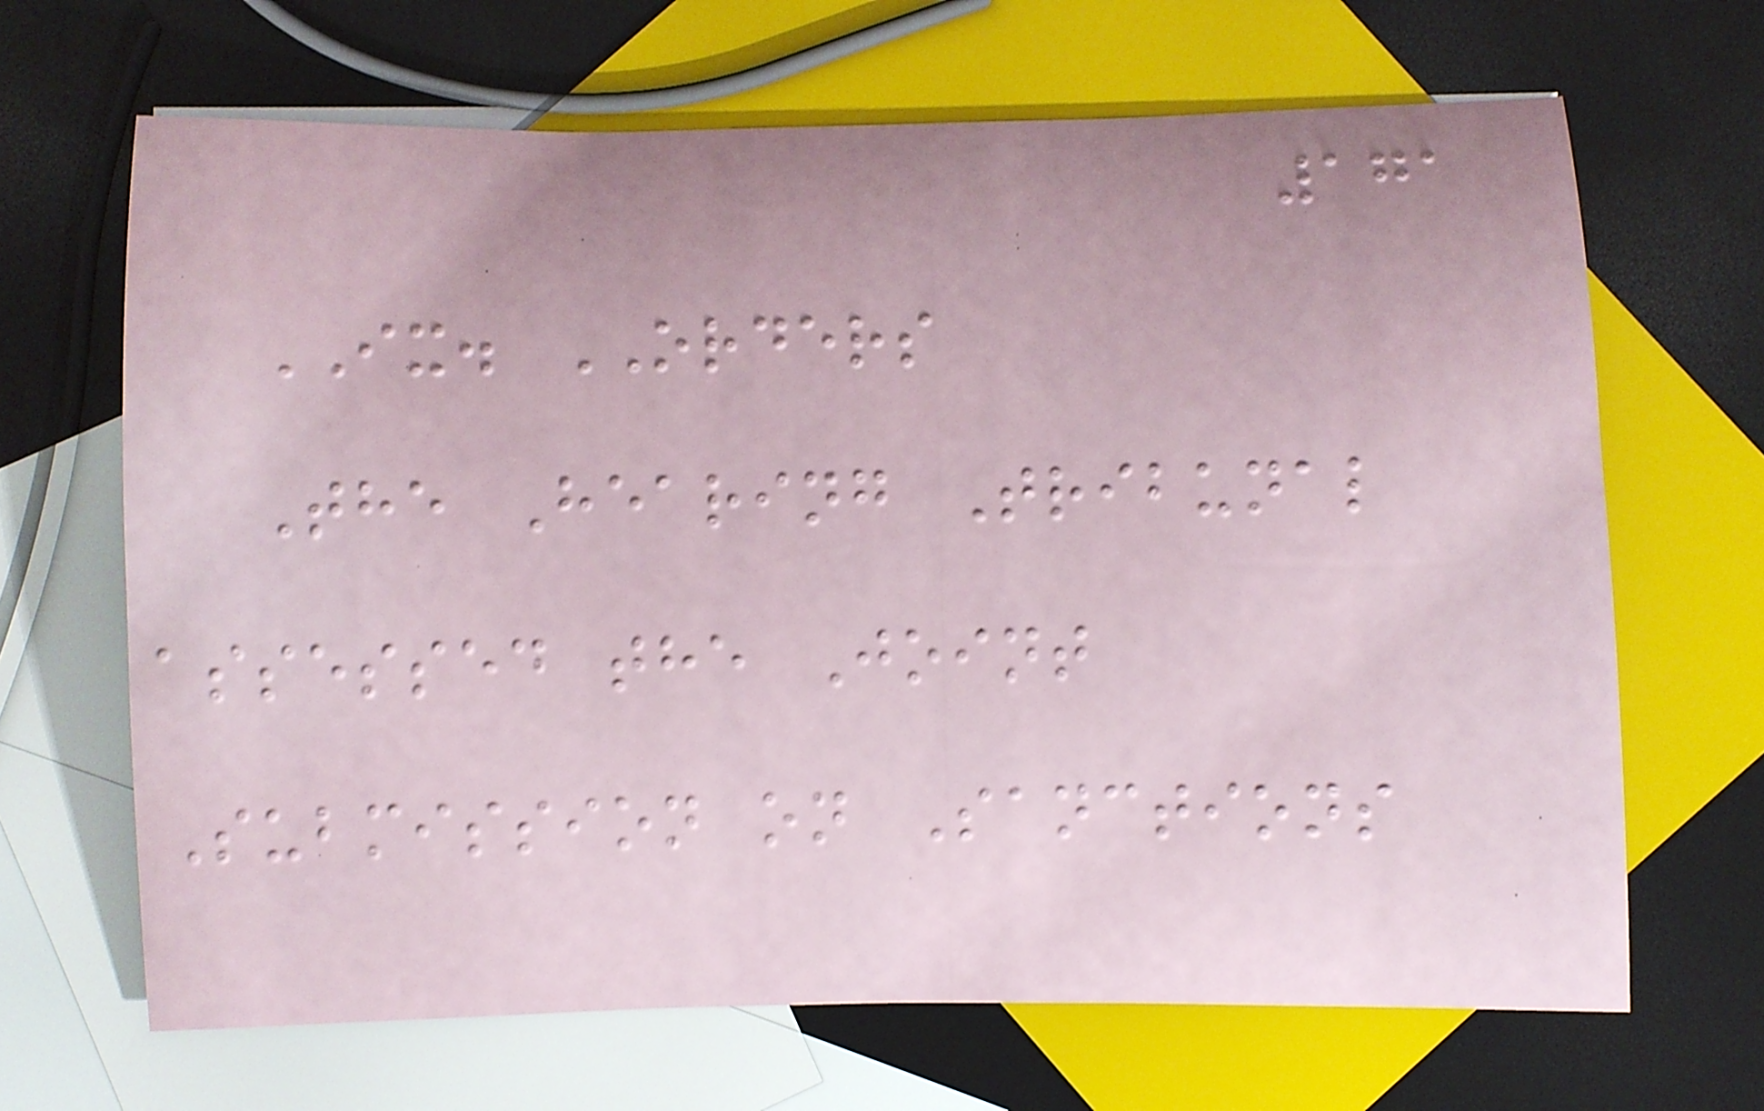171
IX. ORDERS
The Hearing Tribunal
assessed the Joint
Submission on Sanctions
